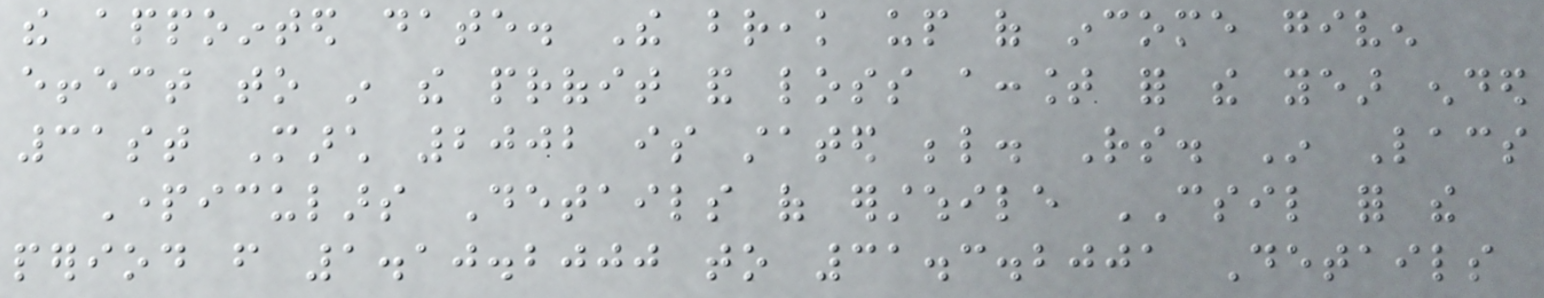the appointed date. The break up of income given
effect to in the profit and loss account for the year ended
31st March 2002 is stated below. Rs. In Lacs
Particulars Details of erstwhile CSIL for the
period from 1.10.2000 to 31.3.2001 Details
